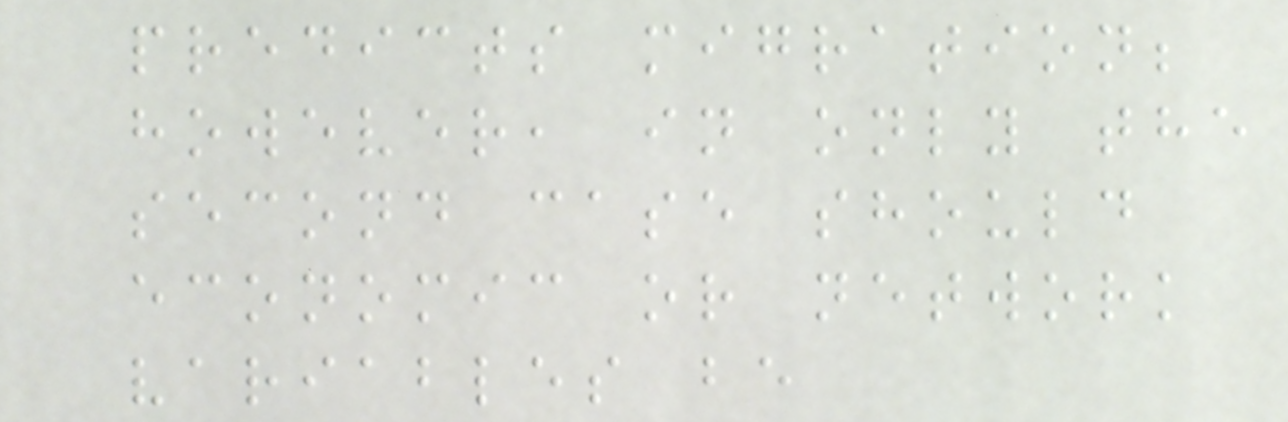predicts migration;
however, in only the
second case should
economic or network
variables be
